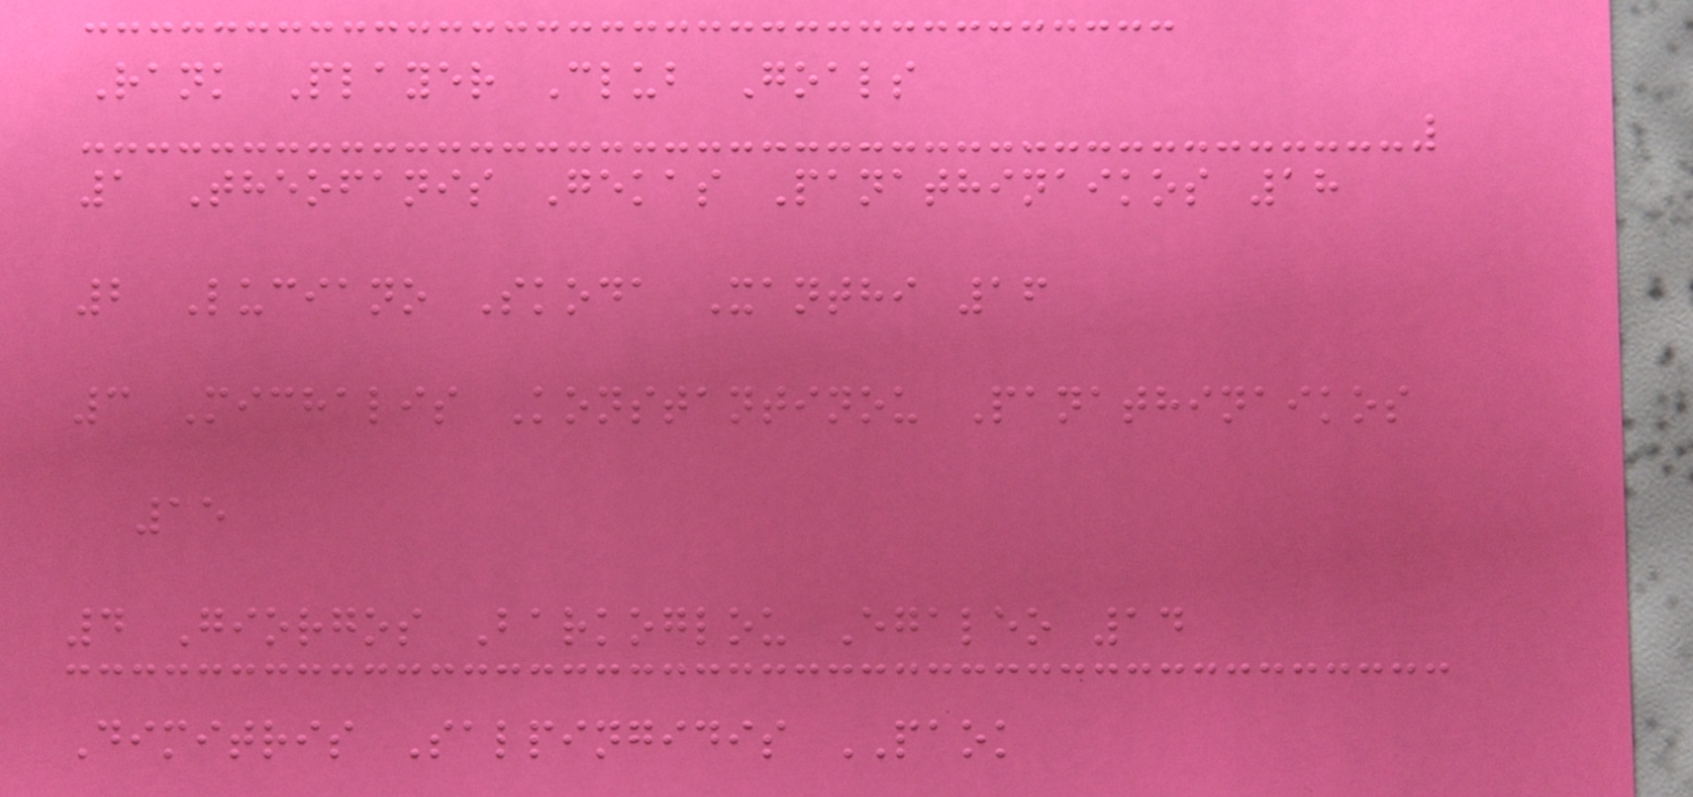Rank Player Club Goals
1 Theofanis Gekas Panathinaikos 18
2 Luciano Skoda Xanthi 16
3 Michalis Konstantinou Panathinaikos
15
4 Giorgos Barkoglou Egaleo 14
Dimitris Salpingidis PAOK
